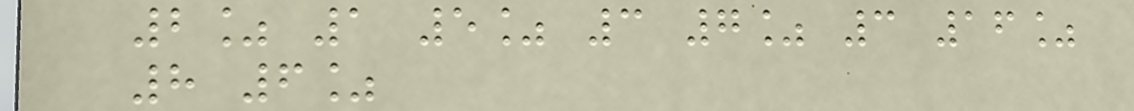2% 1 5% 3 7% 3 16%
8 6%
